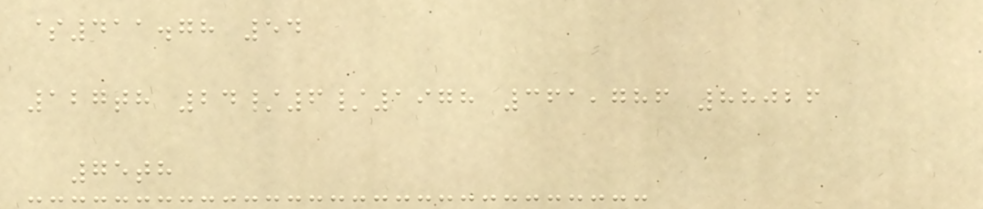$411.78 54
127th 24/6/1978 361,786 88026
75th
